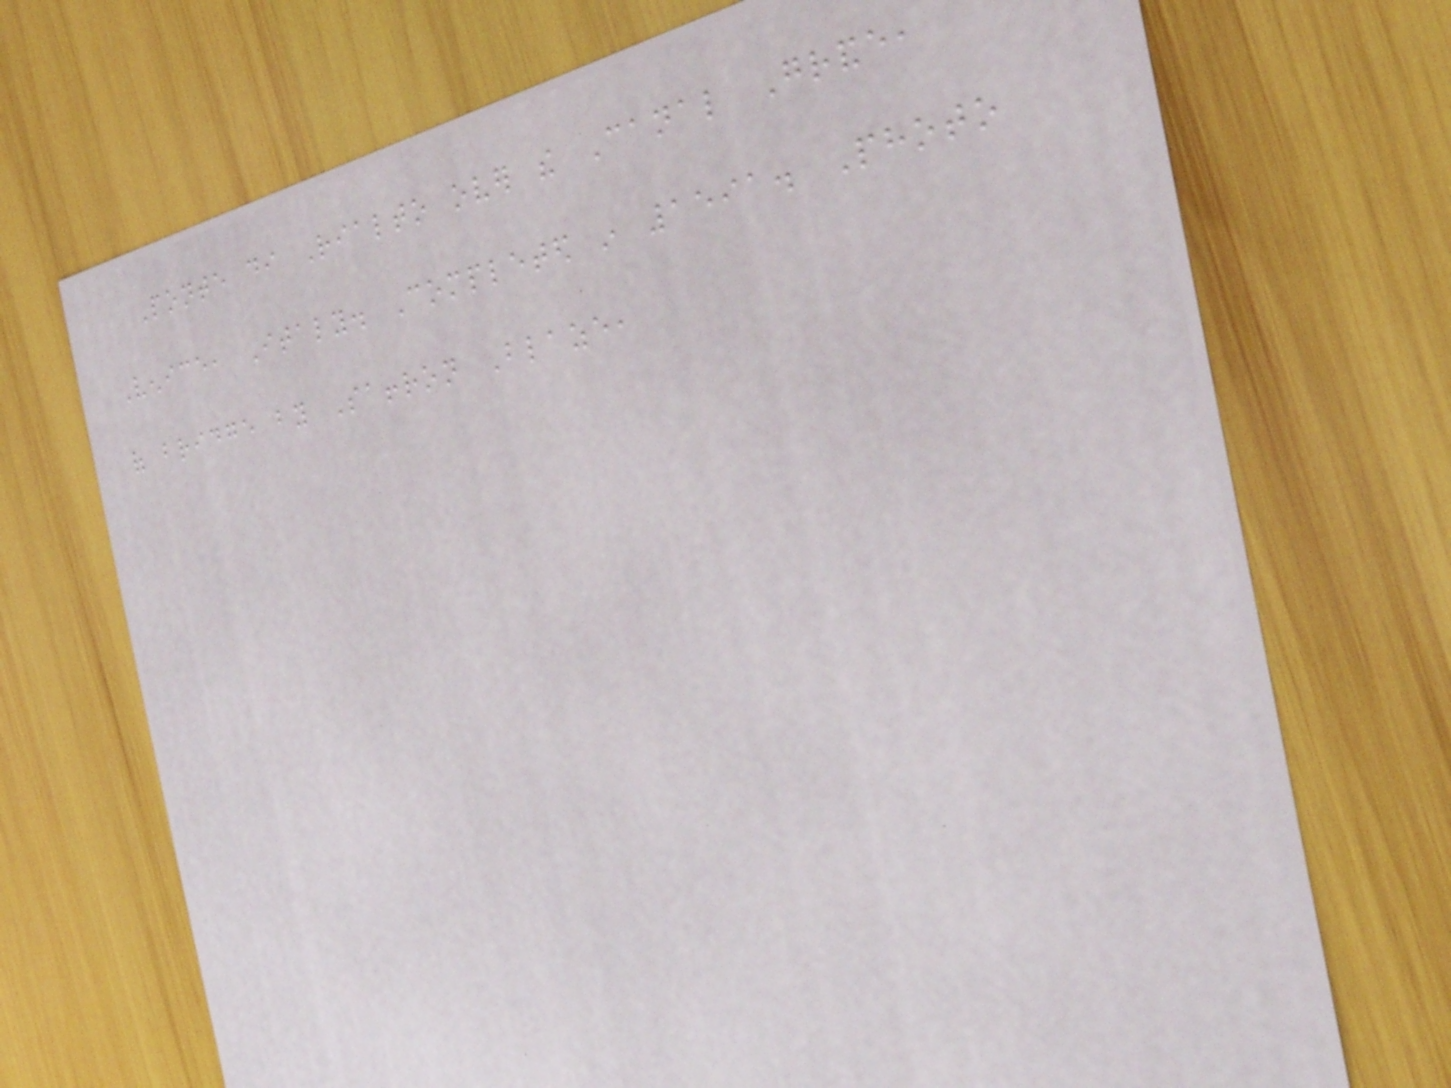Ponte di Rialto over the Canal Grande,
Venice, Italy. Completed in 1591. Photo
of bridge by Saffron Blaze,
